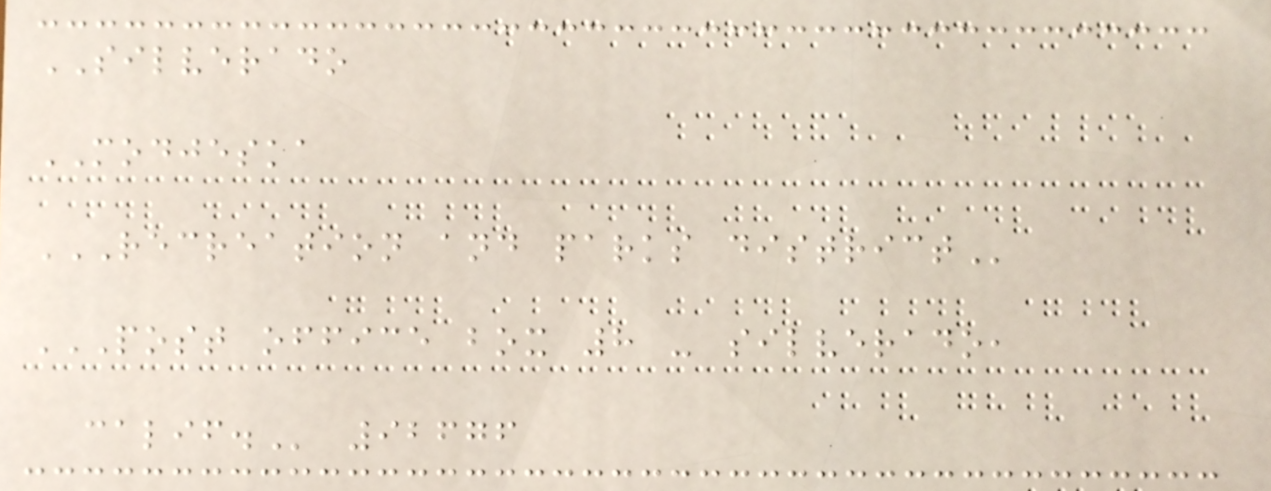SILVERADO
MODJESKA
RECREATION AND PARKS DISTRICT
POST OFFICE BOX 8 - SILVERADO,
CALIF. 92676
